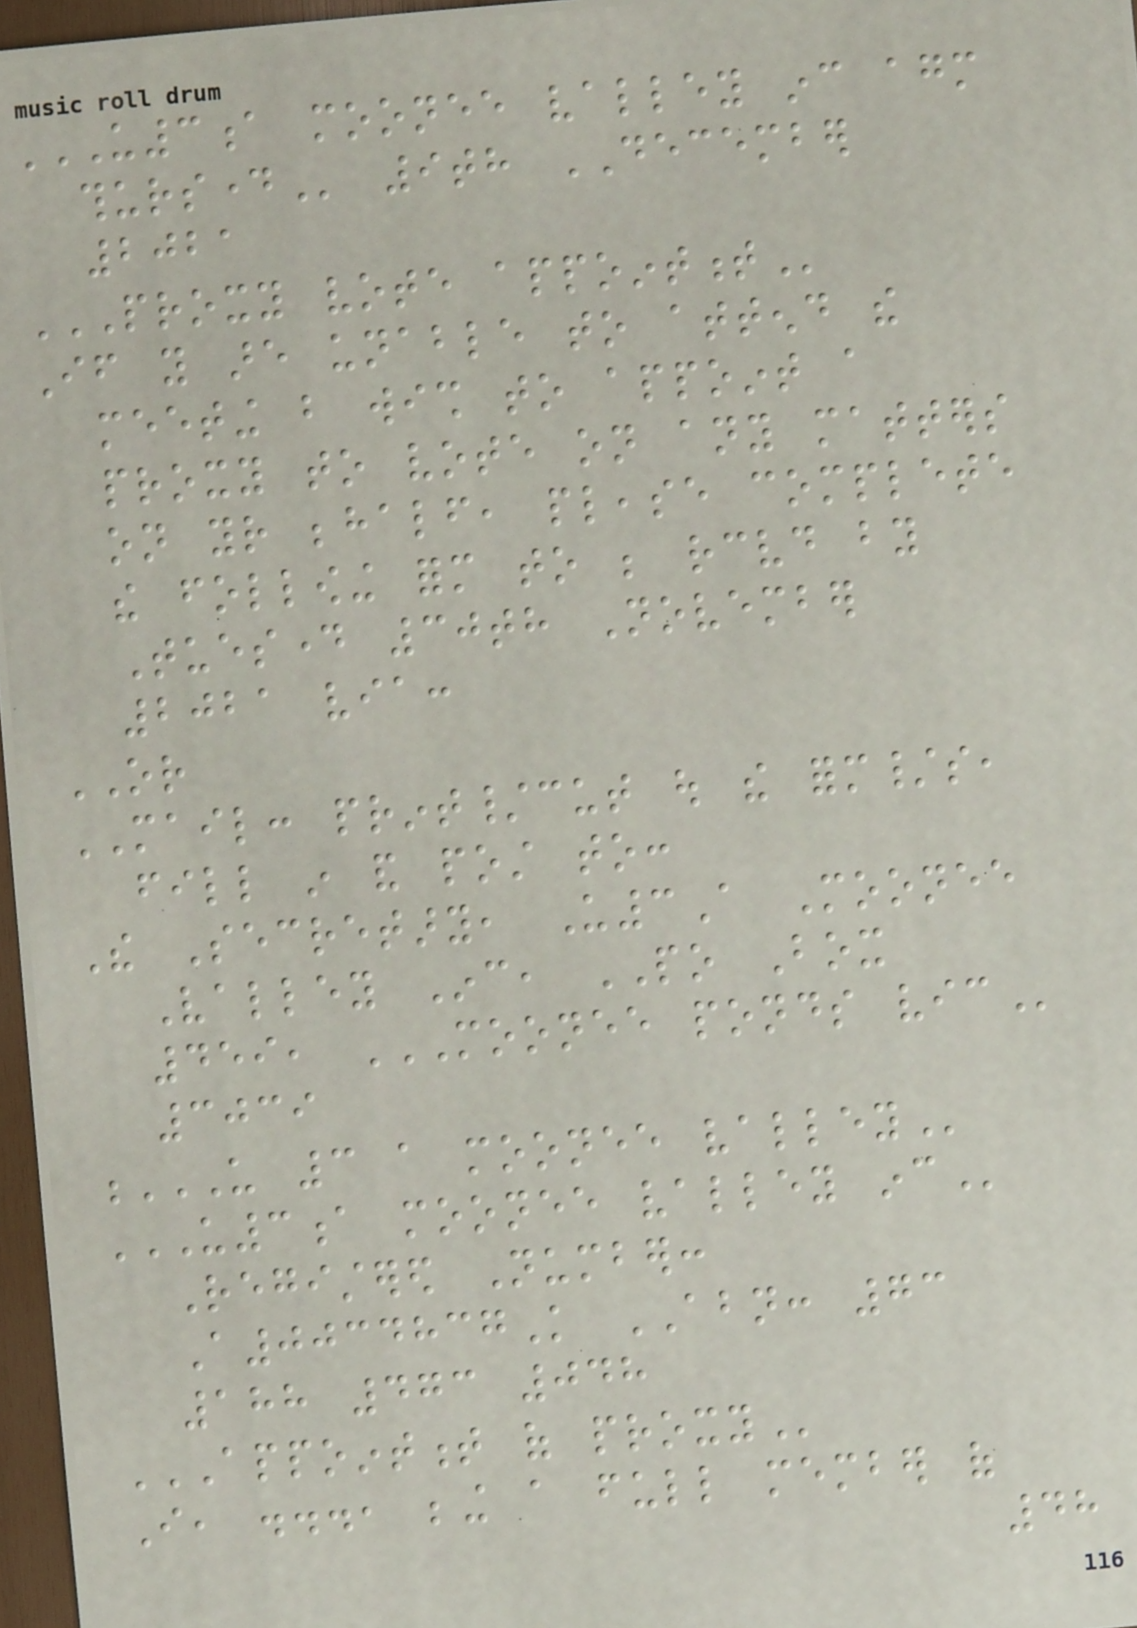U3A MOONEE VALLEY INC AGM
THURSDAY 9th DECEMBER
2021
PROXY VOTE APPOINTMENT
If you are unable to attend the
meeting but wish to appoint a
proxy to vote on any matters
on your behalf, please complete
the following form to be received by
Tuesday 30th November
2021 via:
OR
MAIL: print/cut out the form/s,
fill in and post to:
The Secretary, U3A Moonee
Valley Inc, PO Box
459, MOONEE PONDS VIC
3039
U 3 A MOONEE VALLEY
U3A MOONEE VALLEY INC
Registered Number:
A0034837K ABN: 73
188 473 048
APPOINTMENT OF PROXY
I, ..., being a full member of
48
